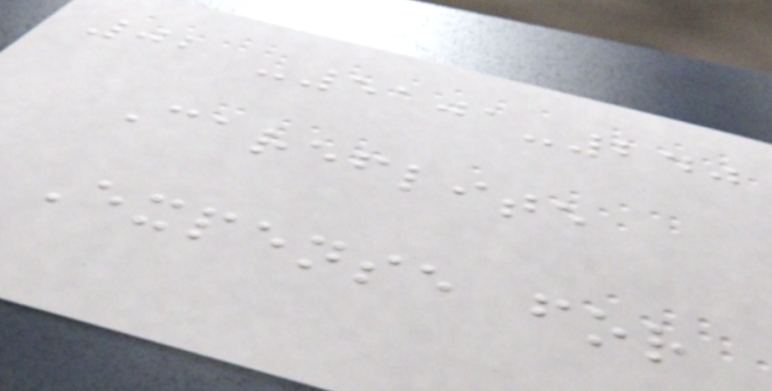02 -5101-240
Careflite
Expense for
